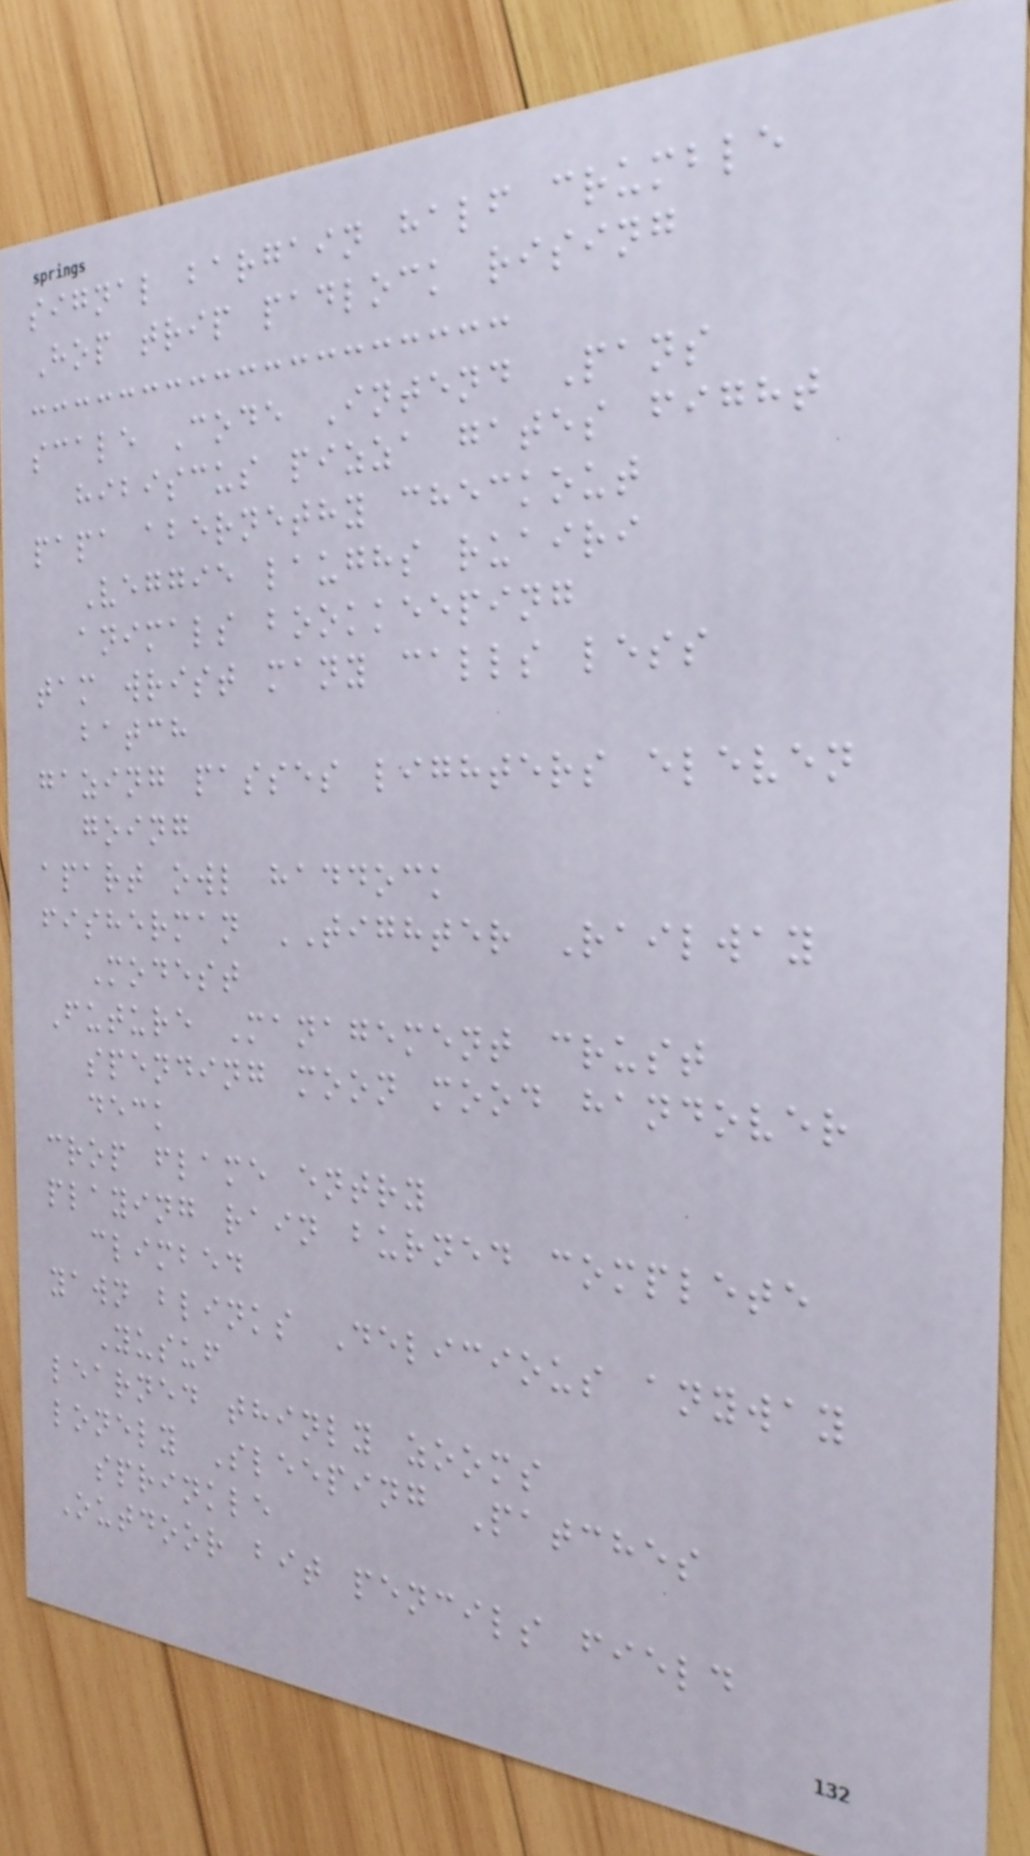signal bargain half crumble
Hop trip padlock rising
scale Code Intend Pans
hibiscus pizza gates fight
papa abernethy checkout
Veggie laughs ruairi
animals bookkeeping
tam wrist many calls less
batch
gazing passes lighters eleven
going
apart owl haddock
fisherman TIGHTER Railway
Modest
Future Management crust
spending moon mood handover
deck
crop flame entry
playing rain burned complete
climbed
yawn blinks Delicious anyway
Yusuf
learned thinly zooms
lonely Sleeping Patches
sprinkle
Outdoor bit pencils field
